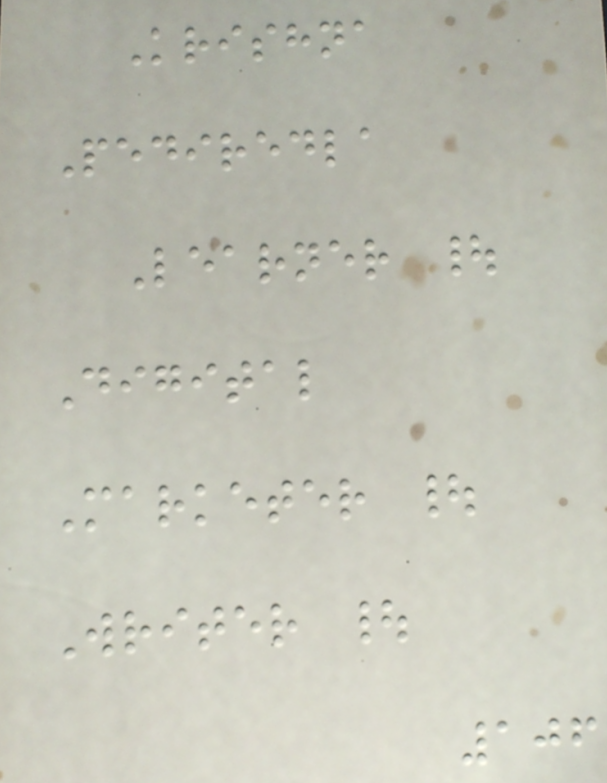Krishna
Pediredla
Learner |
Digital
Marketer |
Writer |
106
